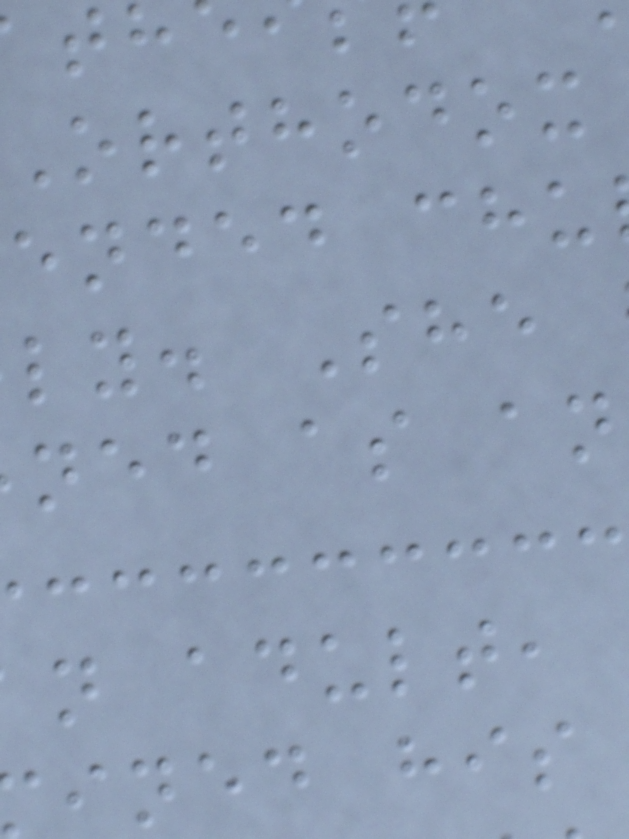Orthodox
ended chu
ly. She
ned as an
n adult,
ined his
